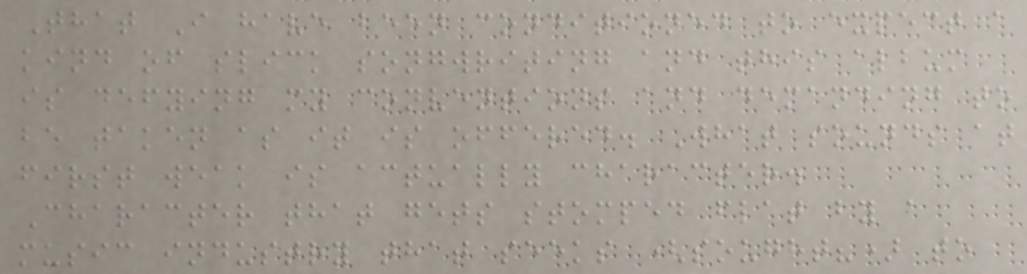That I have been conditioned to expect a
kind of slick songwriting and this album
is defying my conventions and demanding to
be taken as it is offered. What sounds at
first weak is actually character.
Character that gets stomped flat by a
music industry that seeks (sought?) to
